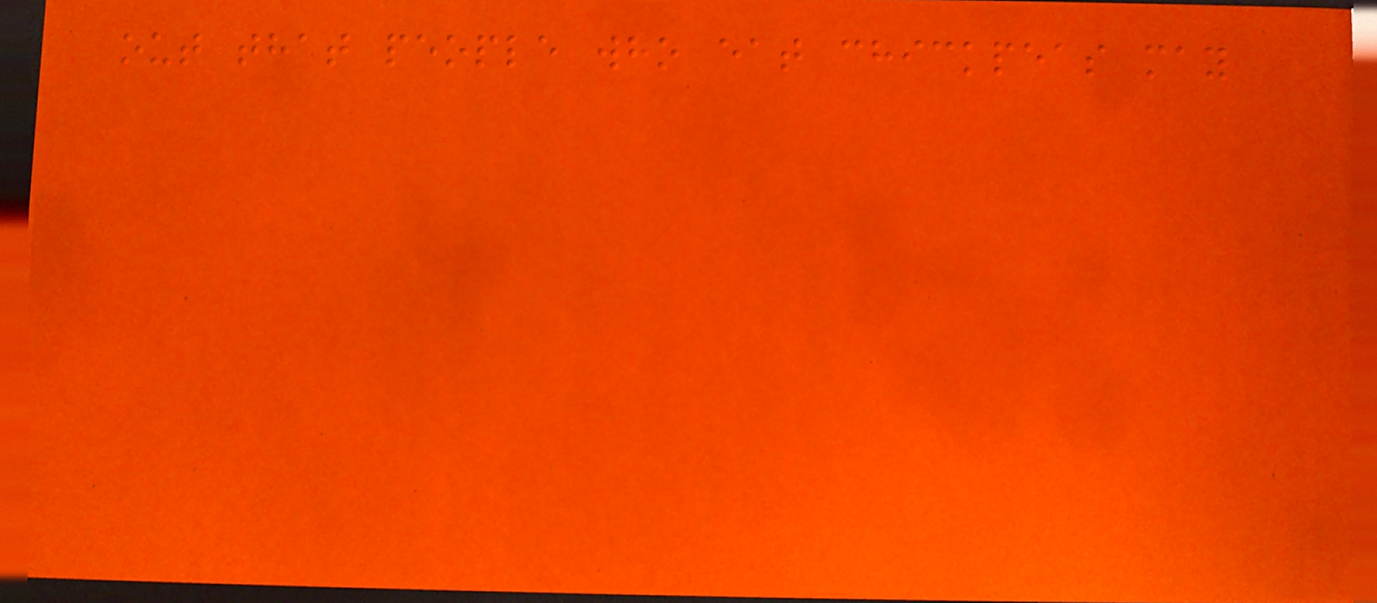out that people who eat chickpeas may
